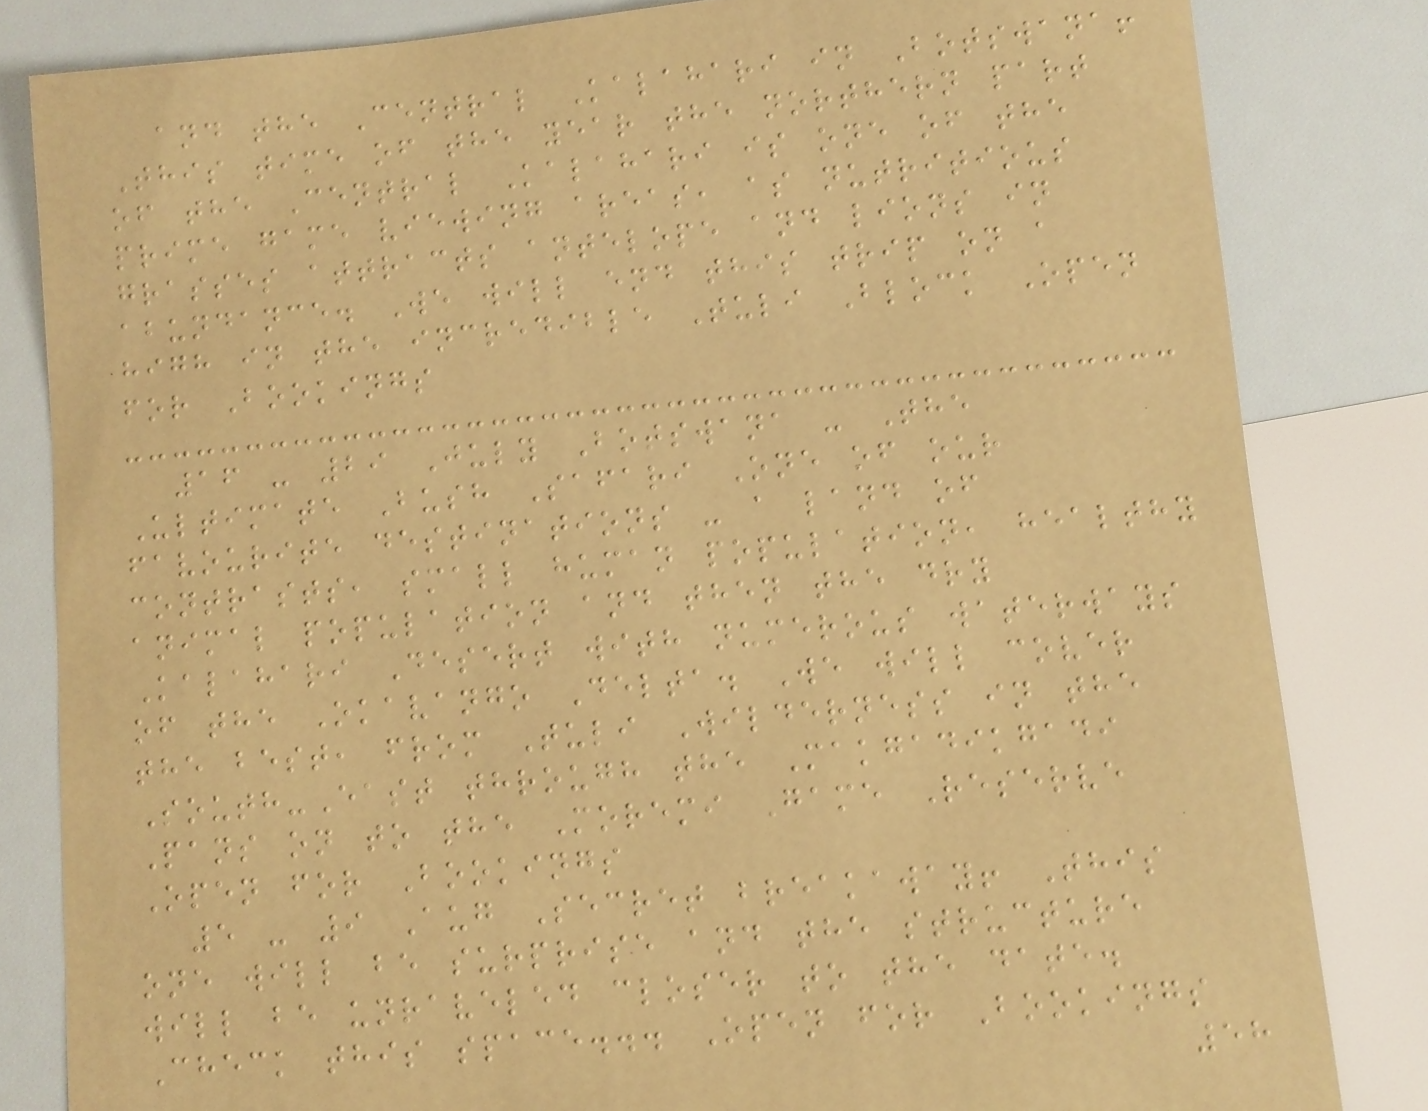and the Central Kalahari in Botswana!
This time of the year the northern part
of the Central Kalahari is one of the
prime game viewing areas, as nutritious
grasses attracts antelope and lions in
abundance. We will end this trip on a
high in the incredible Tuli Block Open
for Bookings
16 - 29 July Botswana - The
Ultimate Bush Safari One of our
favourite destinations - a land of
contrasts, small human population, healthy
animal population and then the dry
Kalahari Desert with numerous waterways
of the Okavango Delta. We will cover
the best, from Tuli Wilderness in the
South-East through the Makgadikgadi
Pans on to the Moremi Game Reserve
Open for Bookings
5 - 9 Aug Secret breakaway! This
one will be surprise and the structure
will be unraveled closer to the date.
Check this space... Open for Bookings
58
